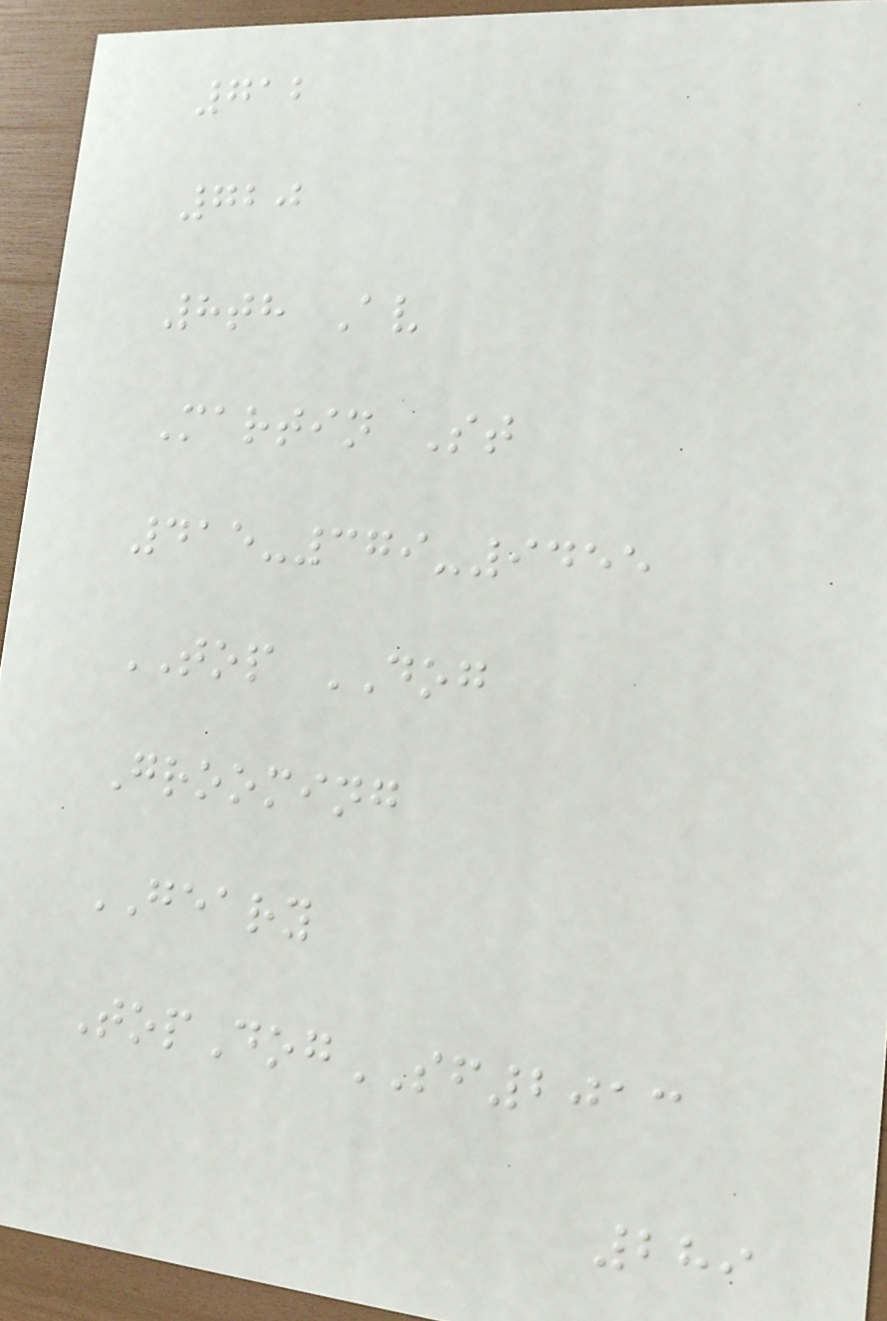712
720
8th Av
Martin St
415-379-9455
TOP DOG
Grooming
GEARY
TopDogSF2013
289
